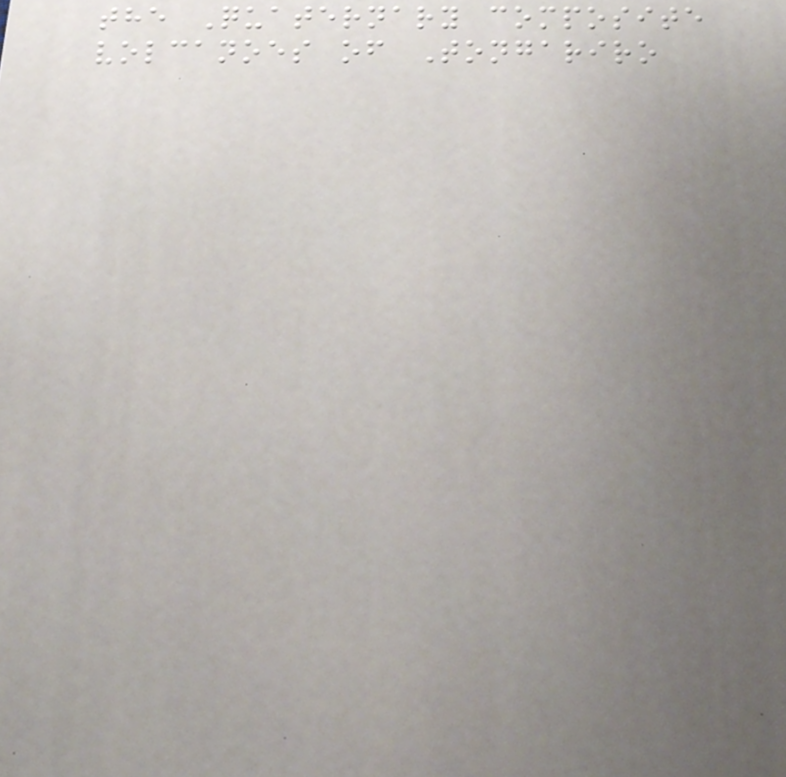the Quaternary composite
volcanoes of Tongariro
